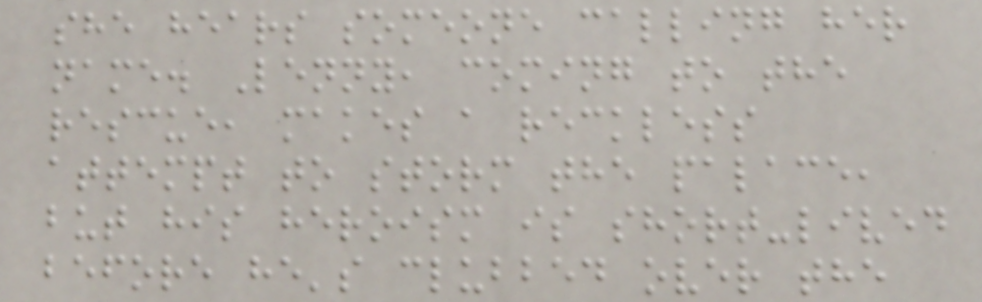she hears someone calling her
name. Lenny, coming to the
rescue, makes a reckless
attempt to storm the palace,
but his heroism is short-lived
before he's clubbed over the
